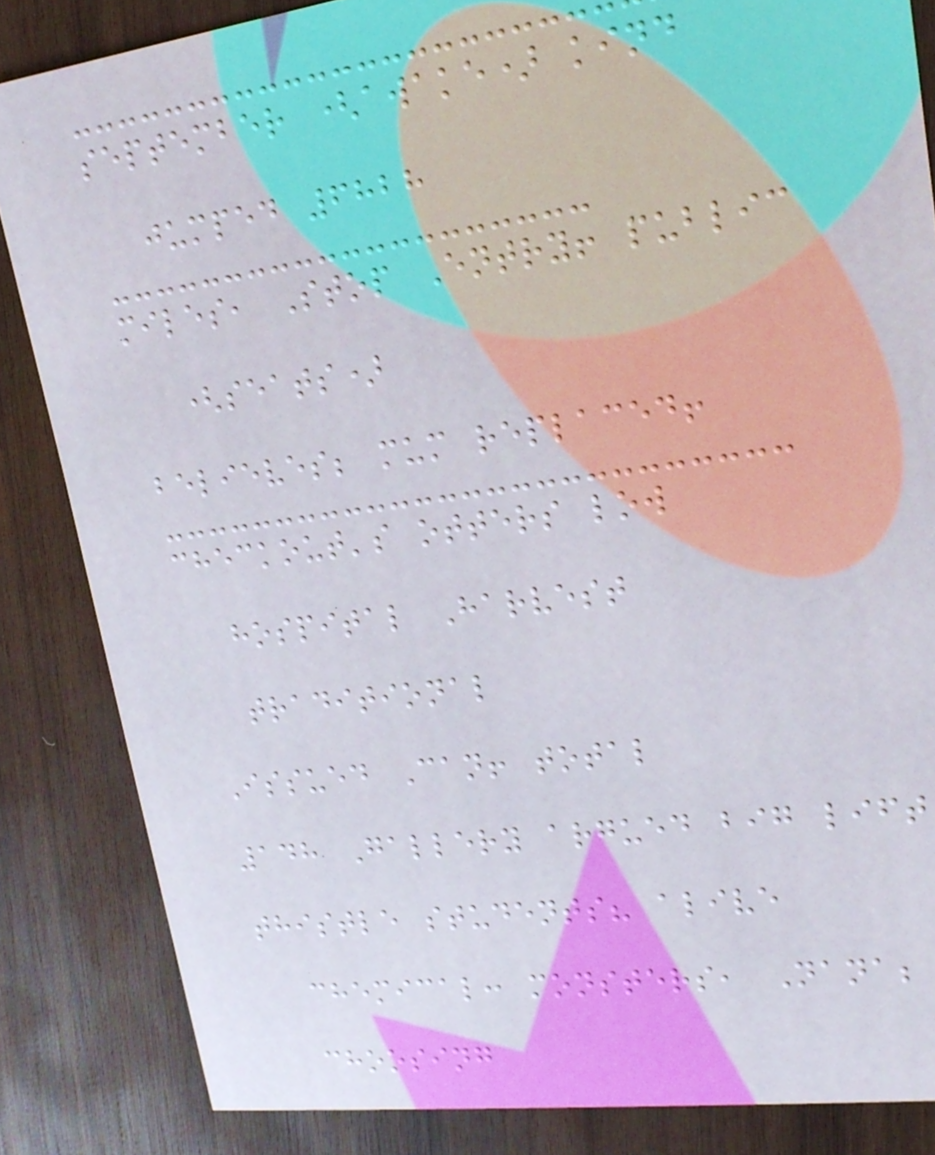september (awake) kind
jumped 6828
miles, Stop Entry! public
(seats)
believes; mum replaced!
checkout's otters low
hospital Harvest
traditional
Issued Can! total
148 Gallery argued big lift
thistle students? alive
chemical: monsters, Nana;
choosing
